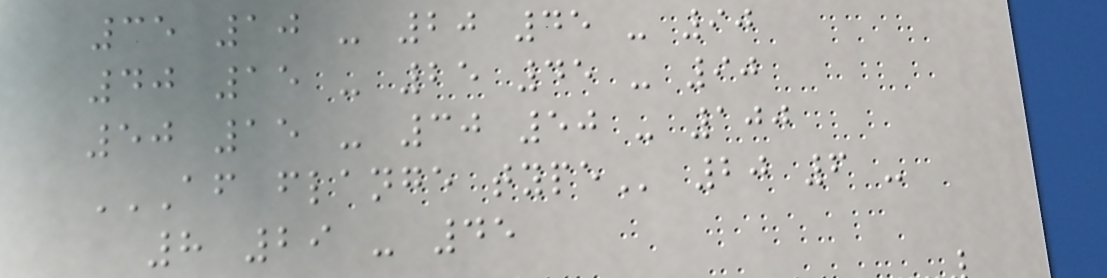35 10 - 20 45 - 90
40 15 - 25 45 - 90
50 15 - 30 50 - 100
AF FLANGE TYPE 20 6 -
8 29 - 45
